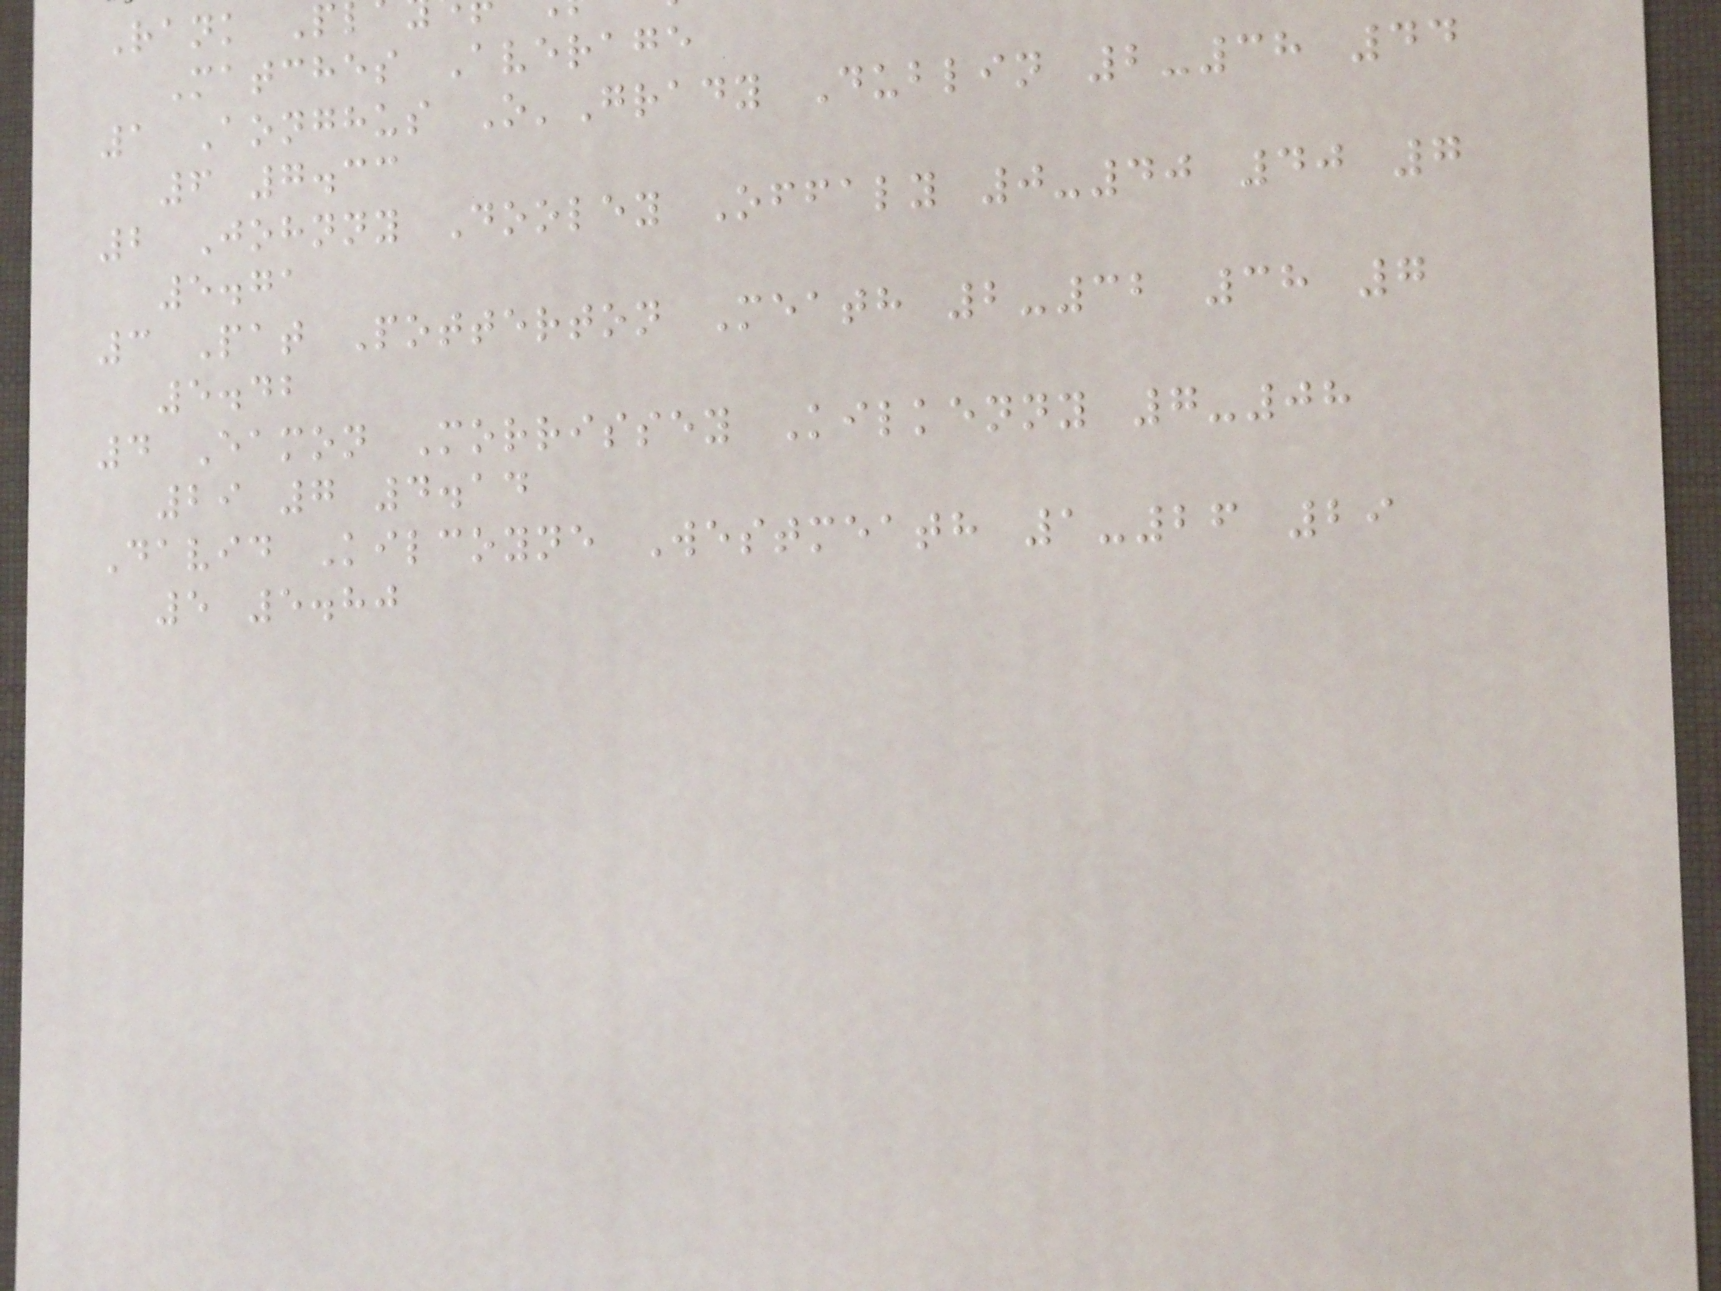Matches Average
1 Aonghus O'Grady Dublin 2-38 44
6 7.33
2 Johnny Dooley Offaly 0-40 40 7
5.71
3 Pat Potterton Meath 2-32 38 7
5.42
4 Eamon Morrissey Kilkenny 7-08
29 7 4.14
David Kilcoyne Westmeath 1-26 29
5 5.80
